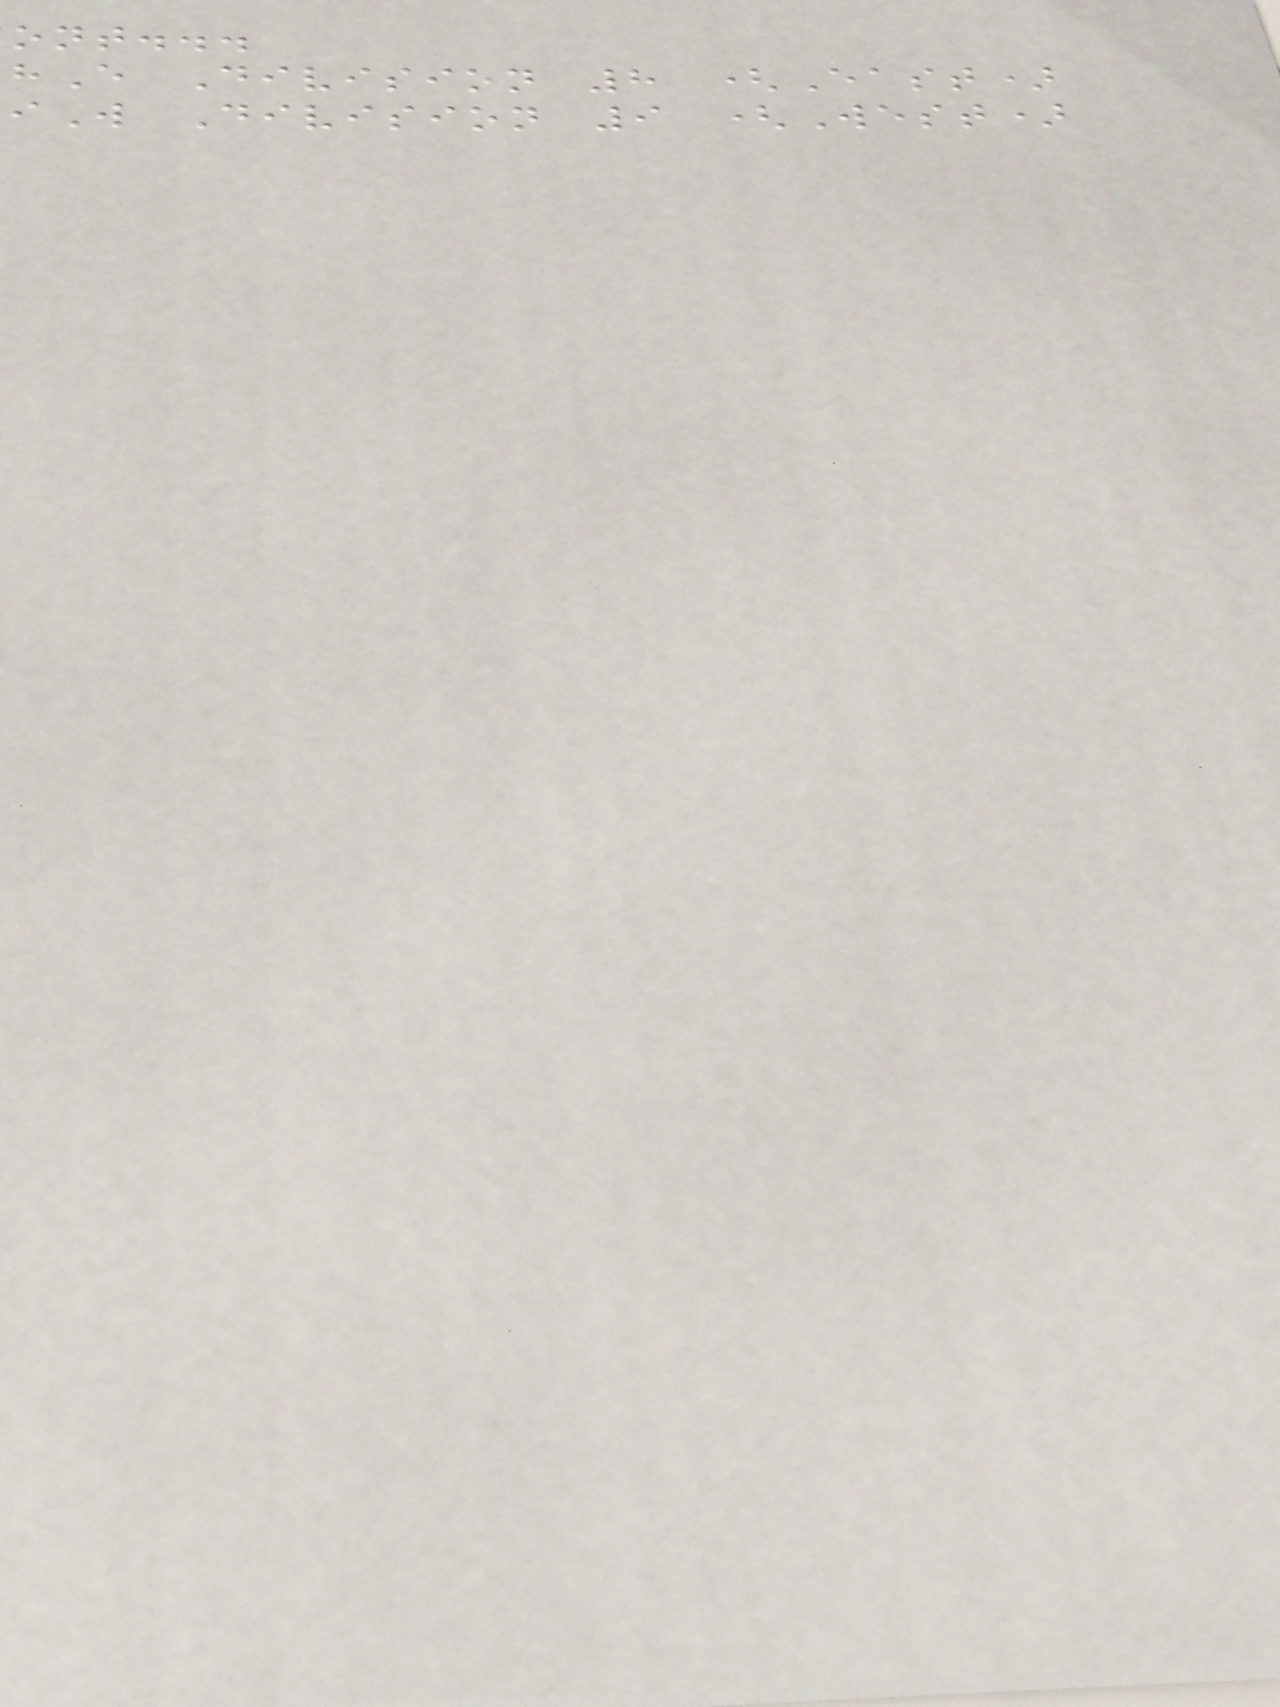ont...
E Division 8 (East)
W Division 9 (West)
